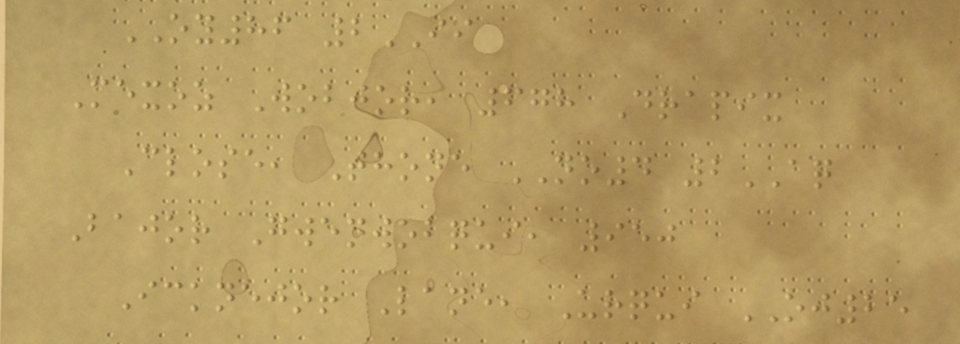OY86 2II
Mexoz Wobjor, 678 Drapix
Close, Thone NO4 2AQ
Bajor Gwenwobqui, 950
Icknejor Lane, Urqui OJ25
